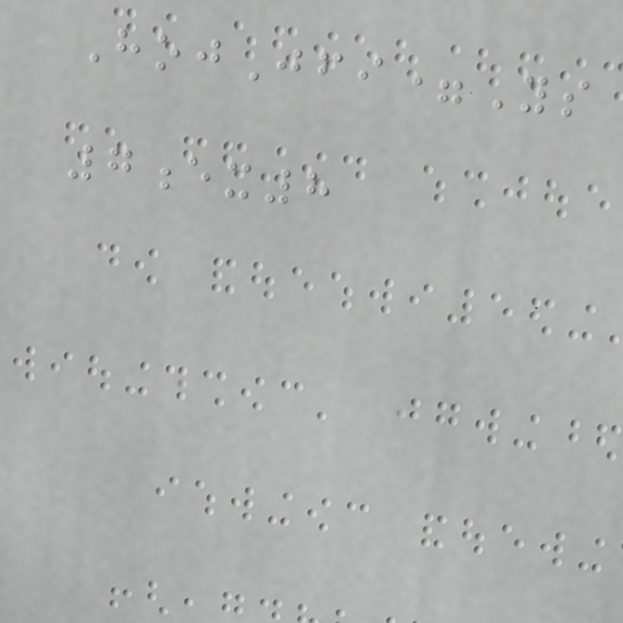HojJfi=Ys
7ex8
